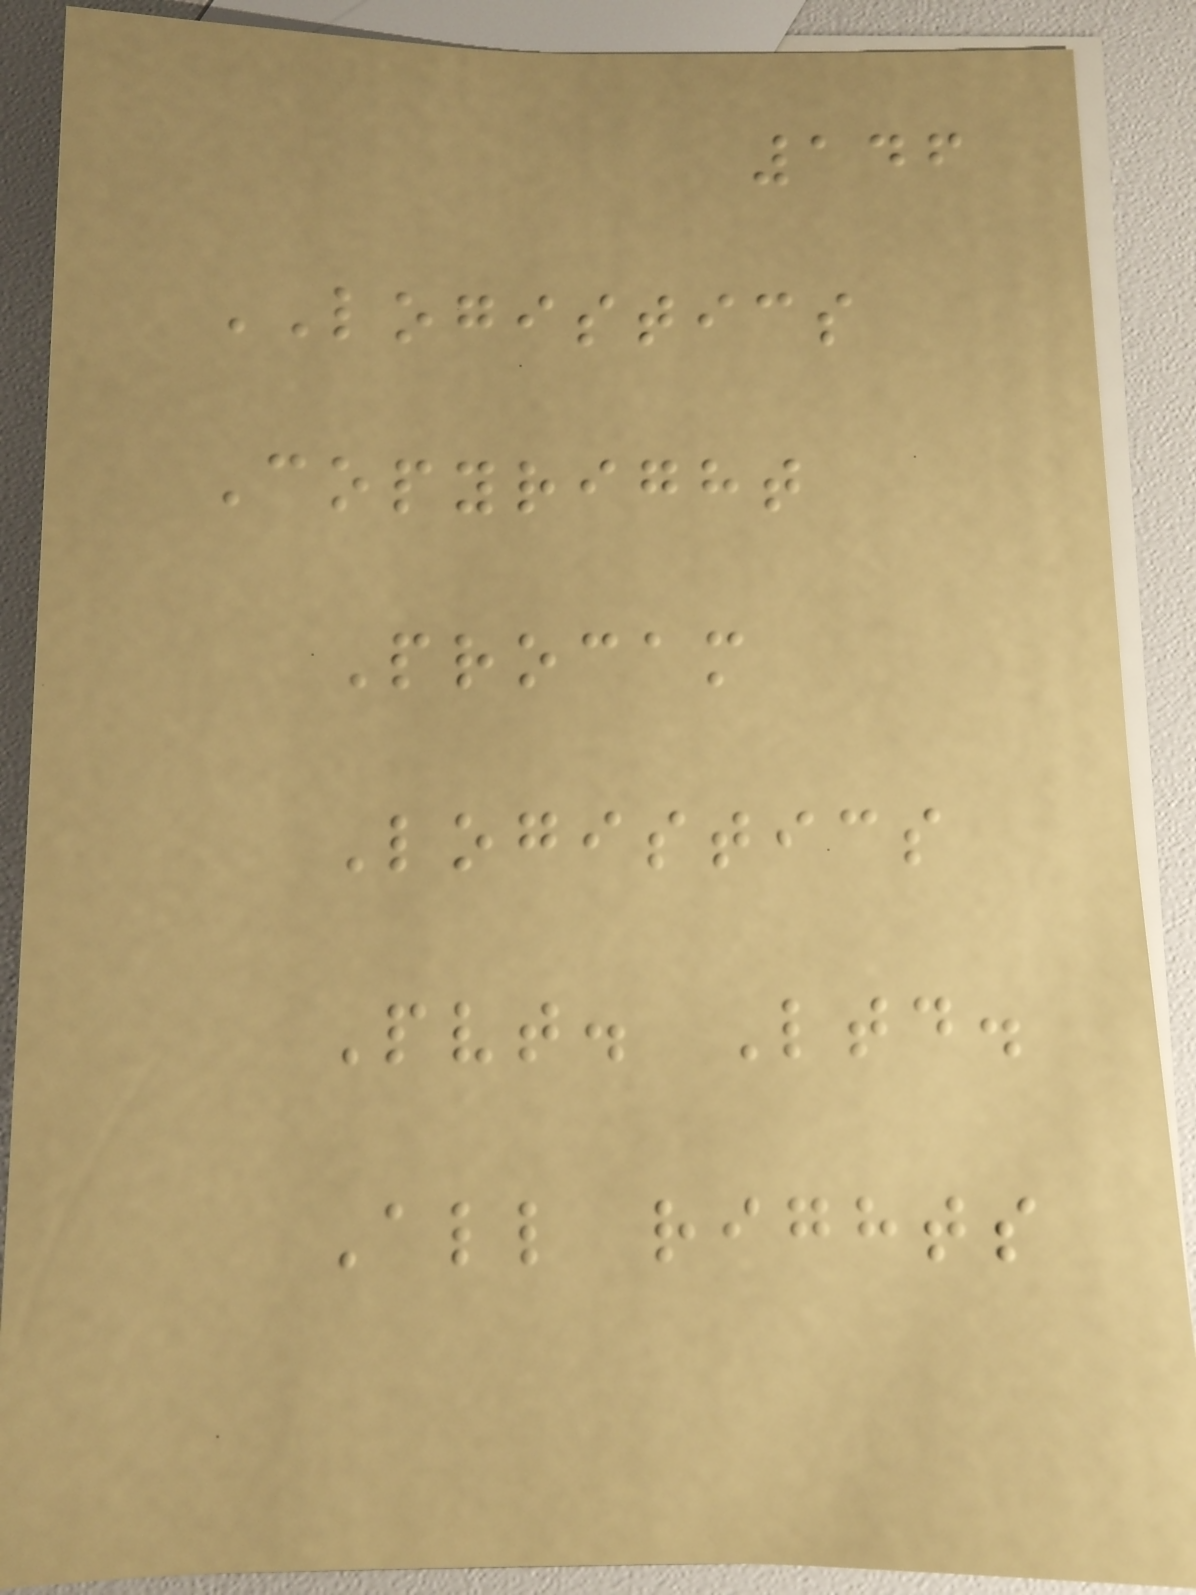146
LOGISTICS
Copyright
Procam
Logistics
Pvt. Ltd.
All rights
